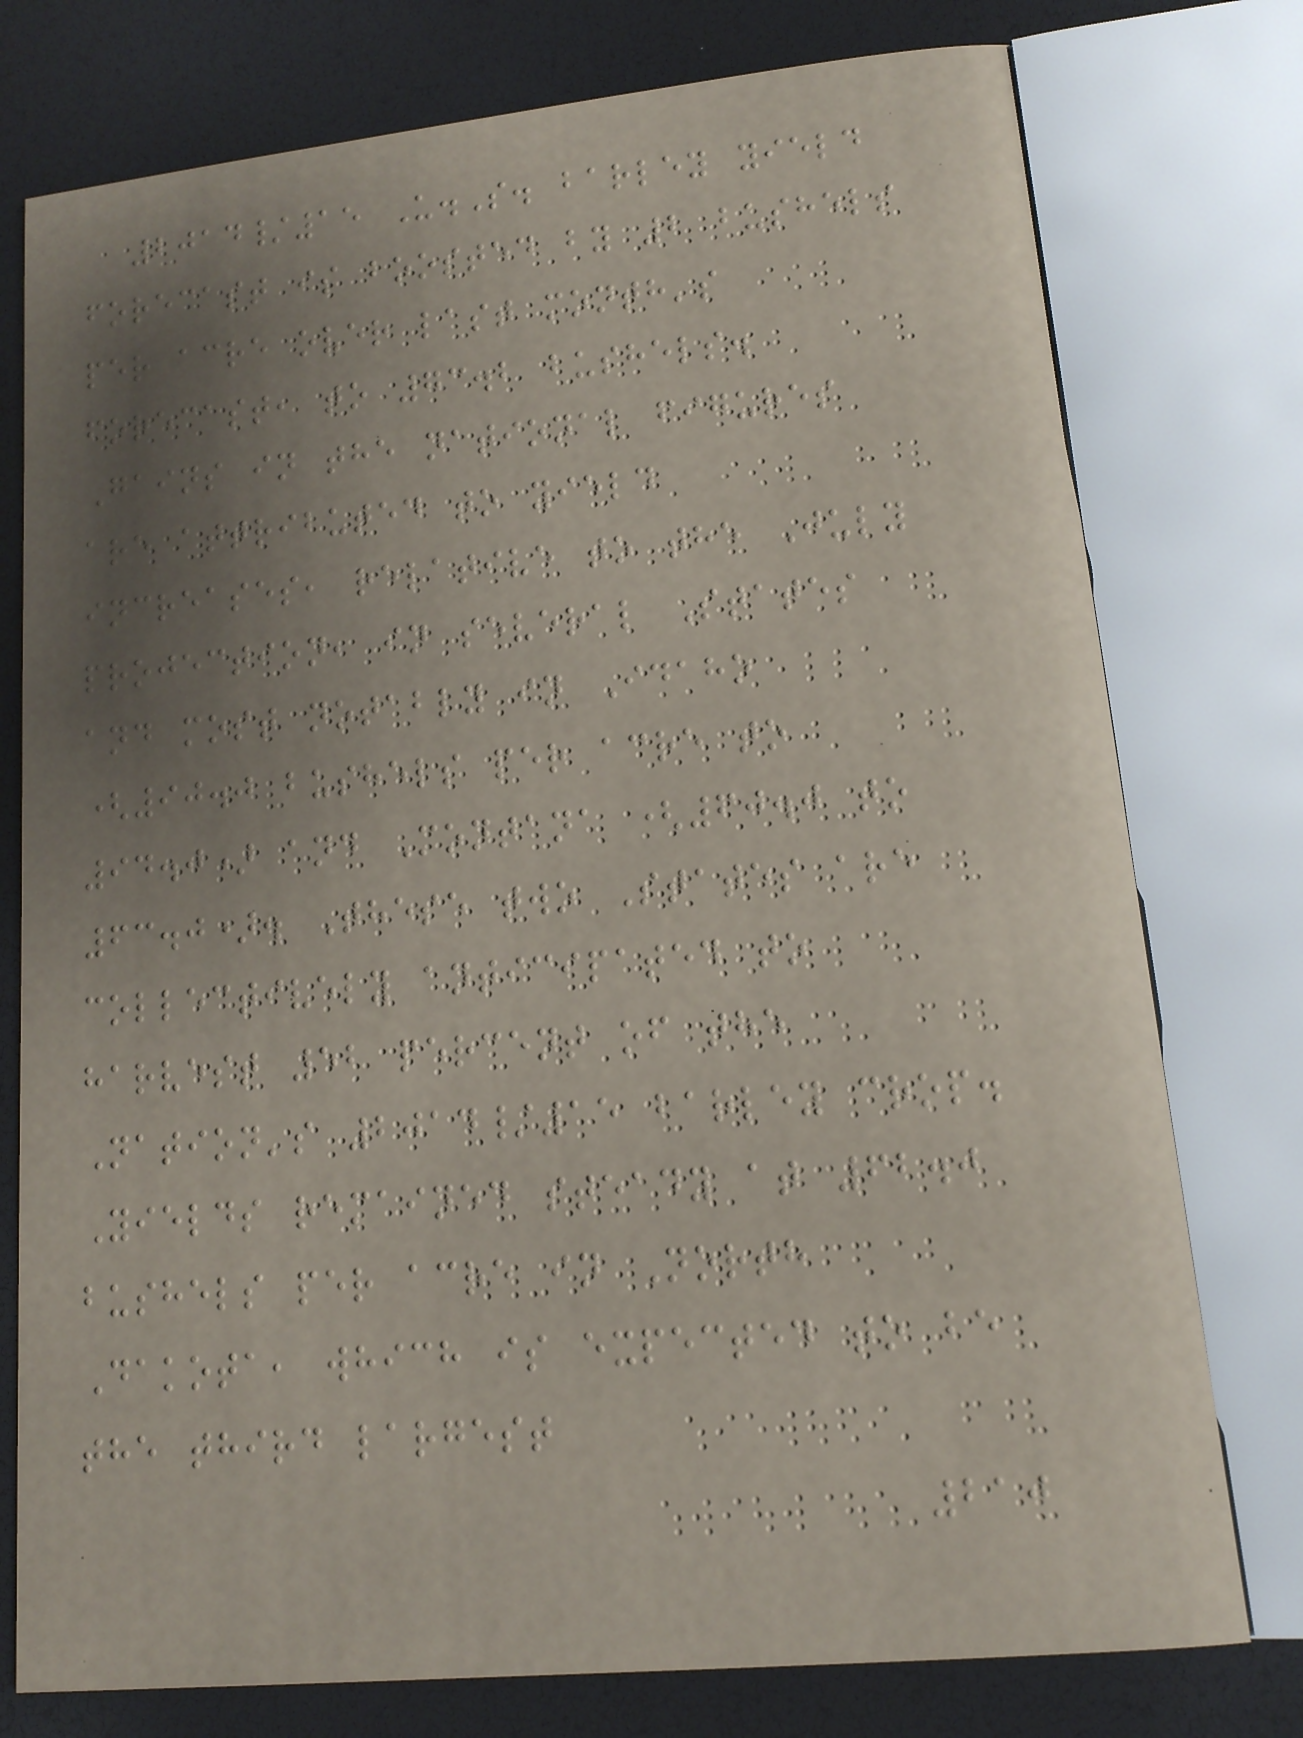2014/15 U.S. barley yield
forecast is boosted by 2 bushels
per acre over last month's
forecast, to 73.2 bushels.
Gains in the national figures
are attributed to yield
increases, relative to the July
projection, in several States
and most notably in Idaho
(90.0 bushels per acre to
94.0) and Montana (60.0 to
63.0). These two States are
collectively anticipated to
harvest 52 percent of the
Nation's 2014/15 barley crop.
Yields remained steady at 62.0
bushels per acre in North
Dakota, which is expected to be
the third largest
210
